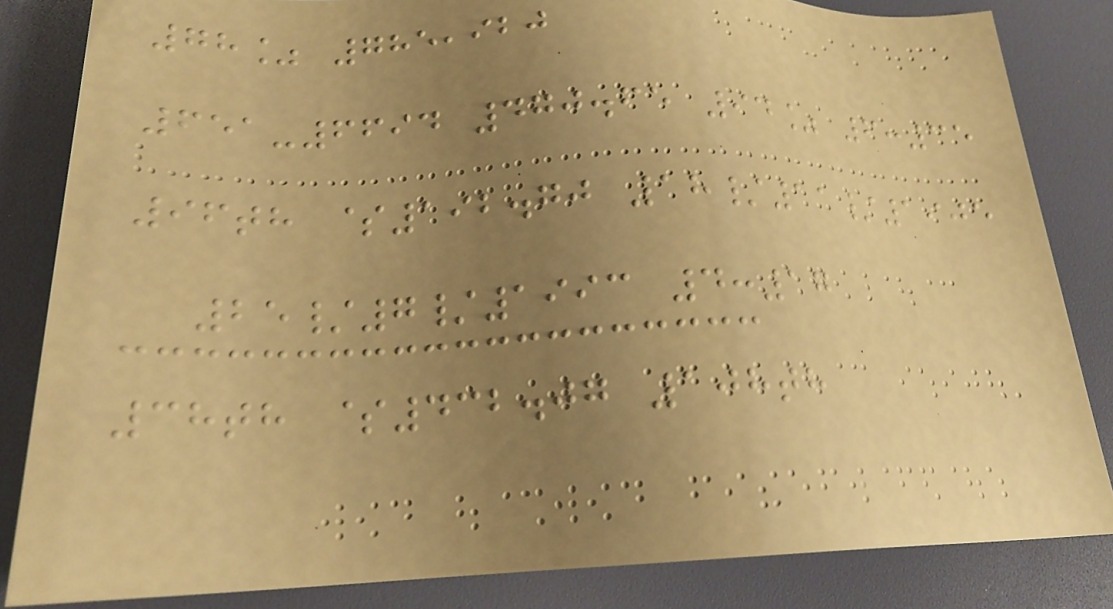78% 785,920
651-6694 470.65 94% 6:35
96th $192.70 18/11/1905
25/7/1993 4:17
38th $432.07 108th
